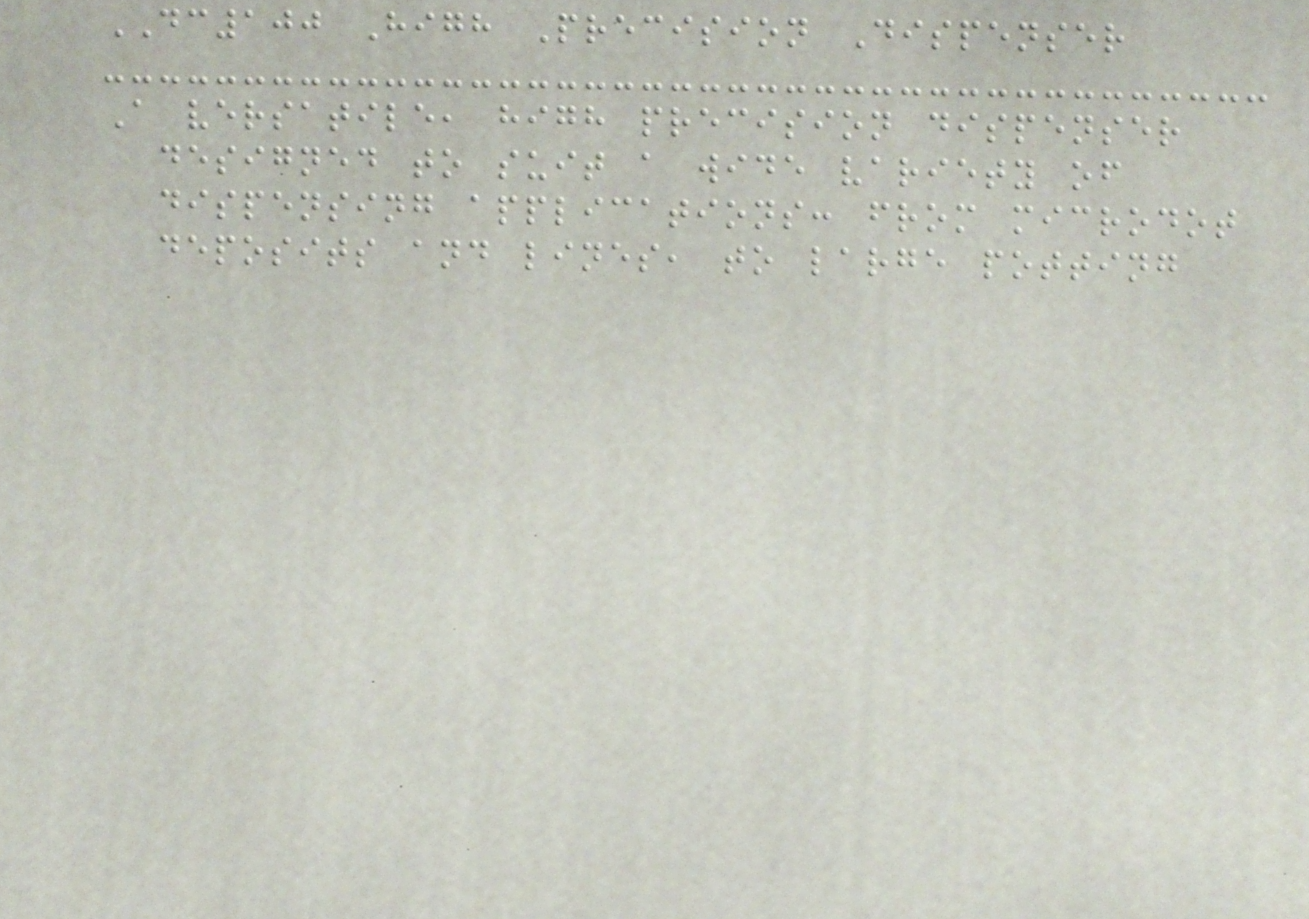DC100 High Precision Dispenser
A versatile, high precision dispenser
designed to suit a wide variety of
dispensing applications: from microdot
deposits and lines, to large potting
